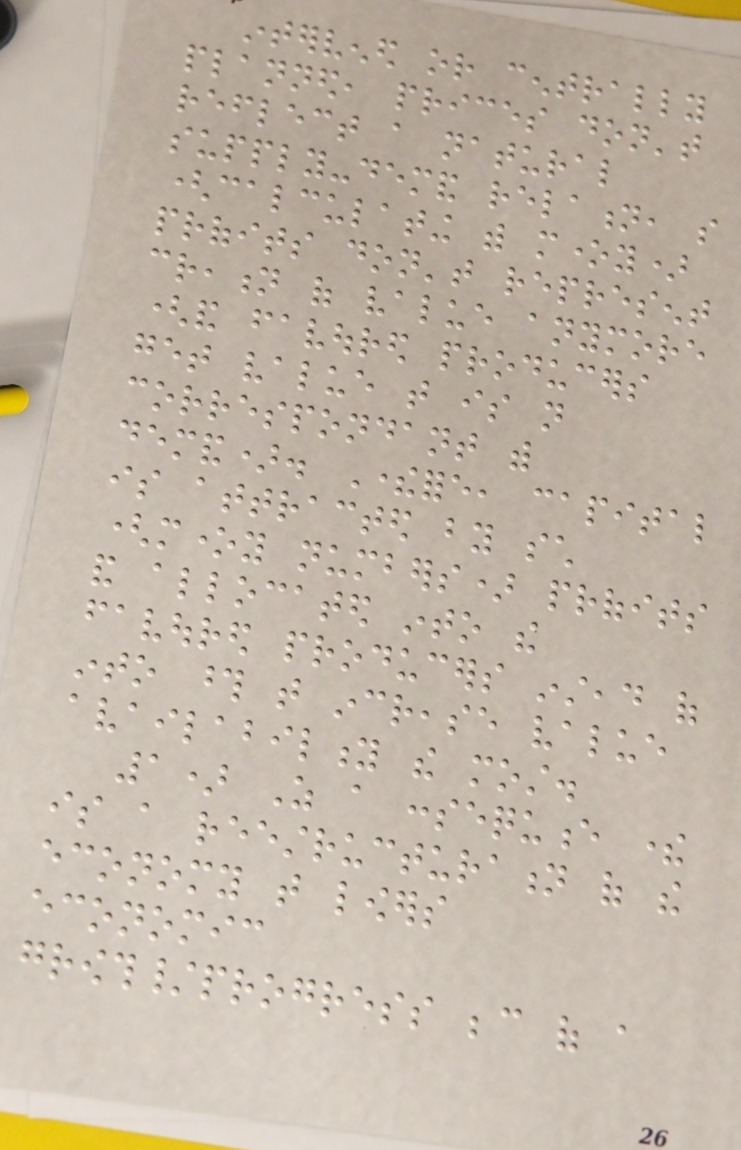intervened or centrally
planned, prices don't
reflect a natural
supply-demand relation, so
(calculating with money)
profits don't represent
creation of value anymore
(and favoured producers
get value that is not
correspondant with
demand). Therefore, capital
is attracted by such
(money numbers) profits
and allocated into the
favoured producers instead of
into those that increase value
availability the most.
1) As a consequence there
is a reestructuration of the
economy that lowers
economic
growth/progress because of a
